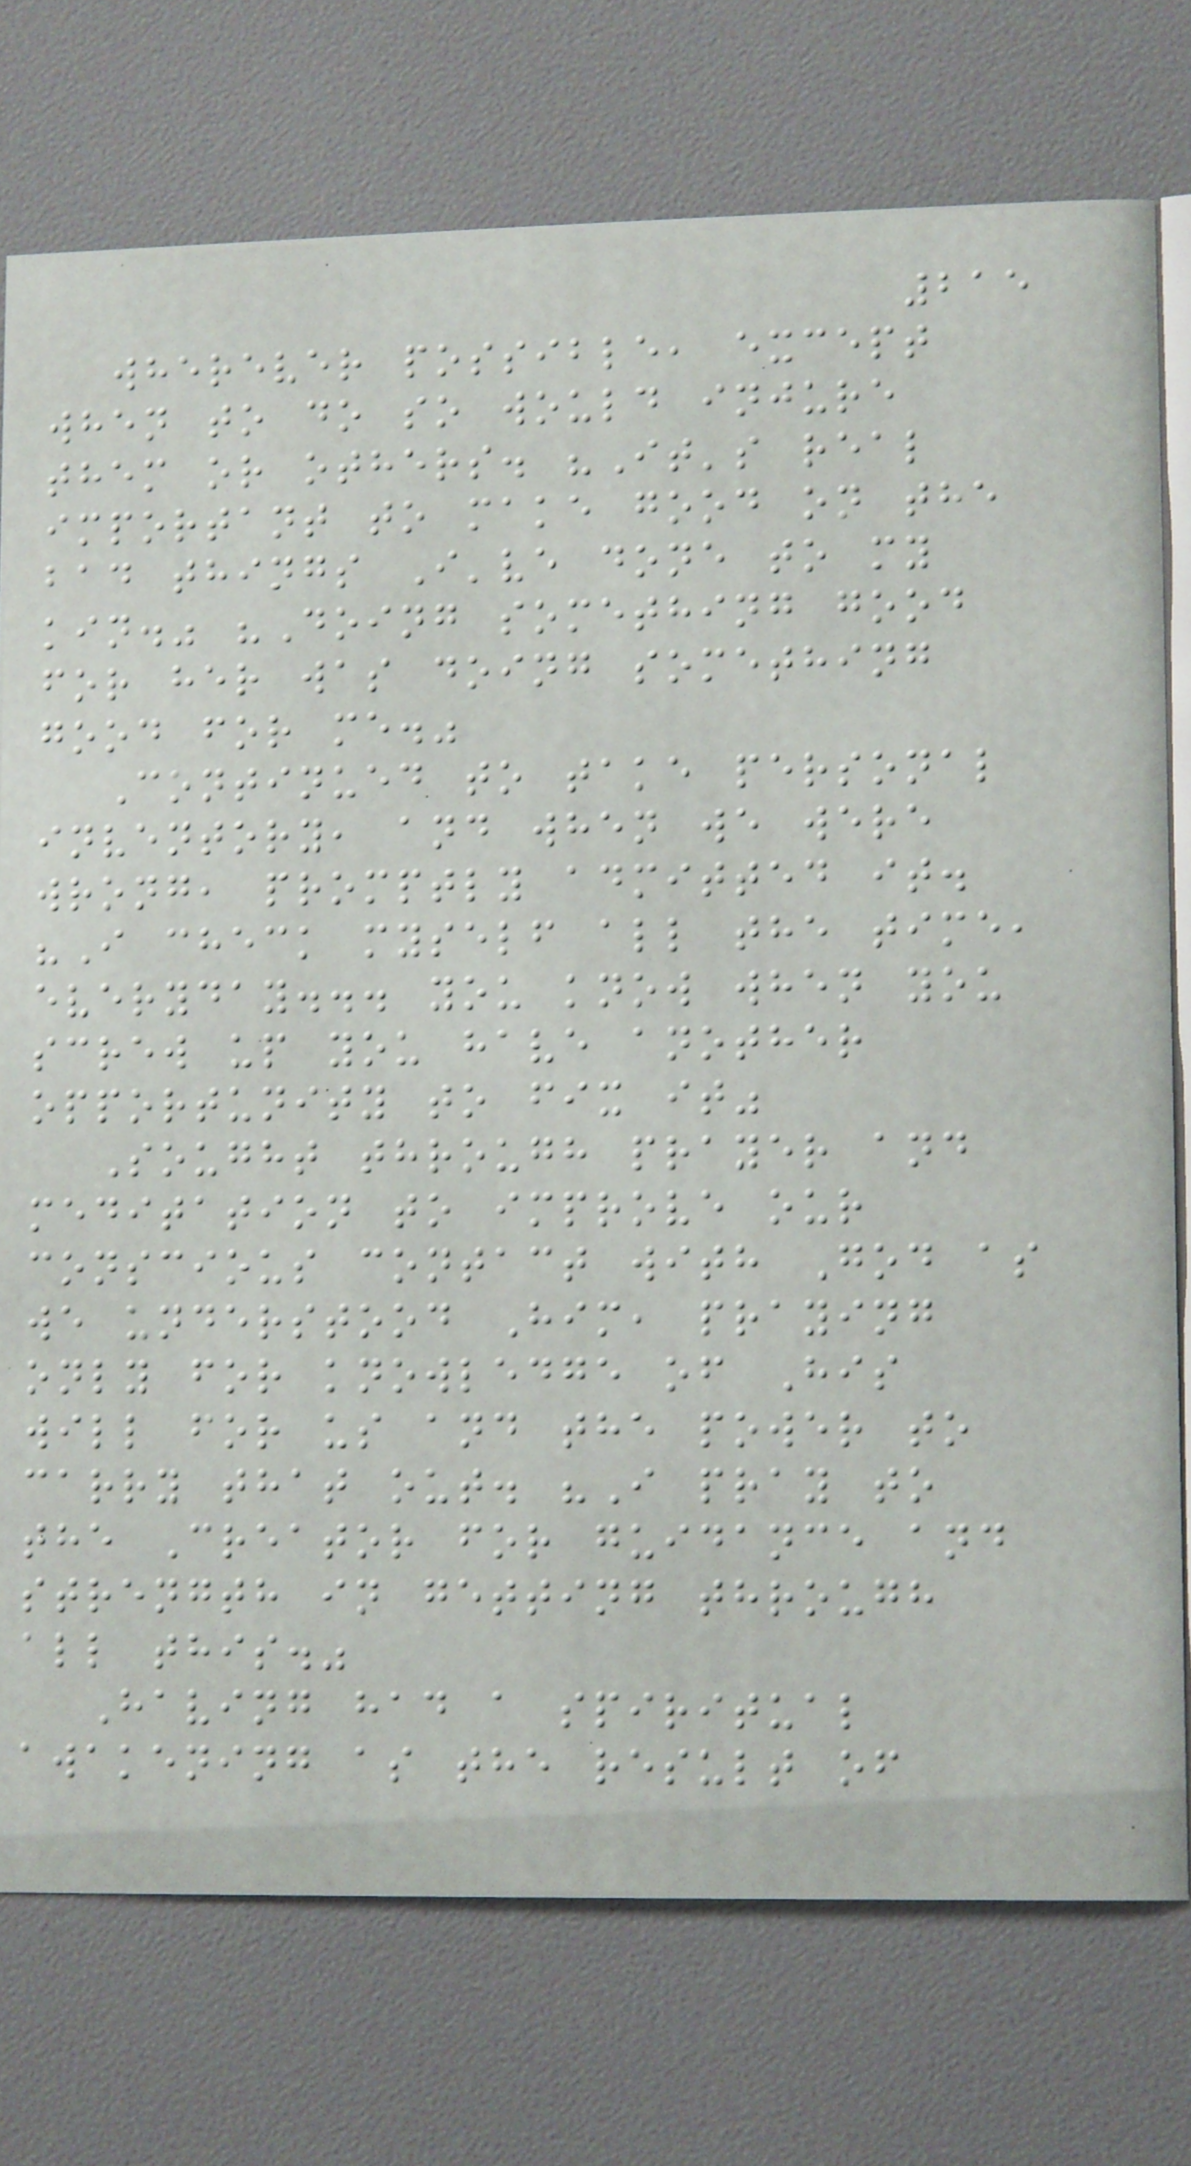215
wherever possible, except
when to do so would injure
them or others. "It's real
important to make good on the
bad things I've done to my
kin." "Doing something good
for her was doing something
good for me."
Continued to take personal
inventory, and when we were
wrong, promptly admitted it.
"I check myself all the time,
everyday... you know when you
screw up you have another
opportunity to fix it"
Sought through prayer and
meditation to improve our
conscious contact with God as
we understood Him, praying
only for knowledge of His
will for us and the power to
carry that out. "I pray to
the Creator for guidance and
strength in getting through
all this."
Having had a spiritual
awakening as the result of
